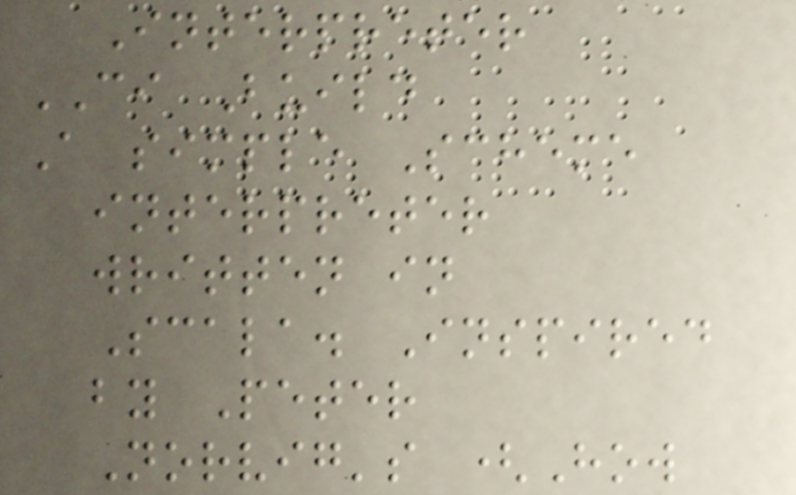Interpreter
CI Build
A simple Scheme
interpreter
written in
Scala. Inspired
by Peter
Norvig's (How
